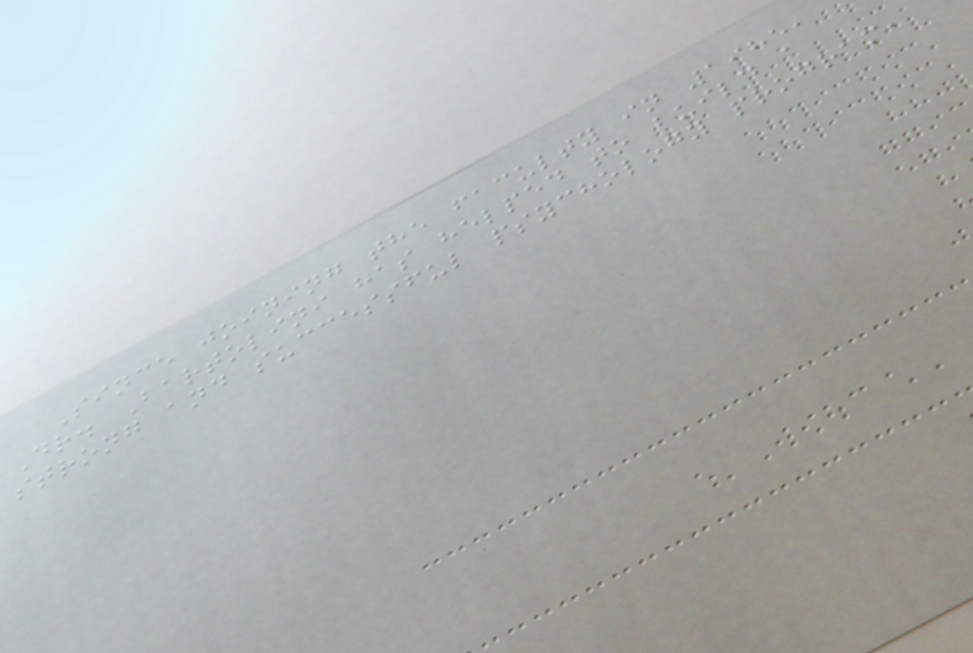Since joining the faculty in 1985,
Dr. Bartolini has helped to build a
strong and successful psychology program,
